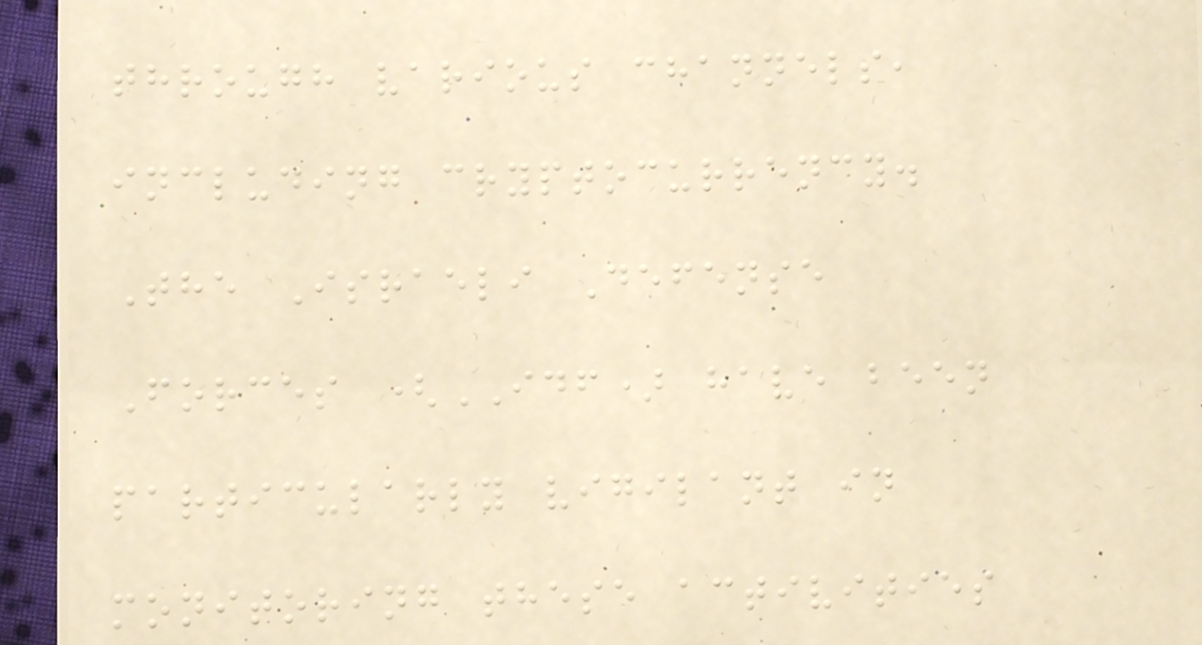through various channels,
including cryptocurrency.
The Israeli Defense
Forces (IDF) have been
particularly vigilant in
monitoring these activities
